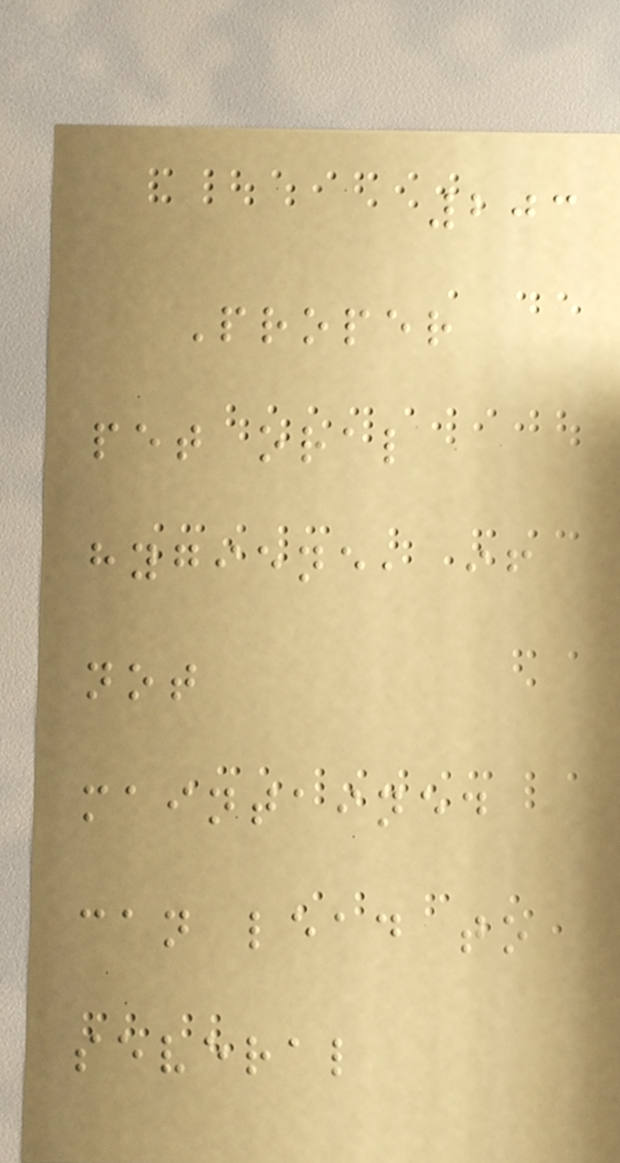203
Proper
pet oral
hygiene, if
not
maintained
can lead to
several
